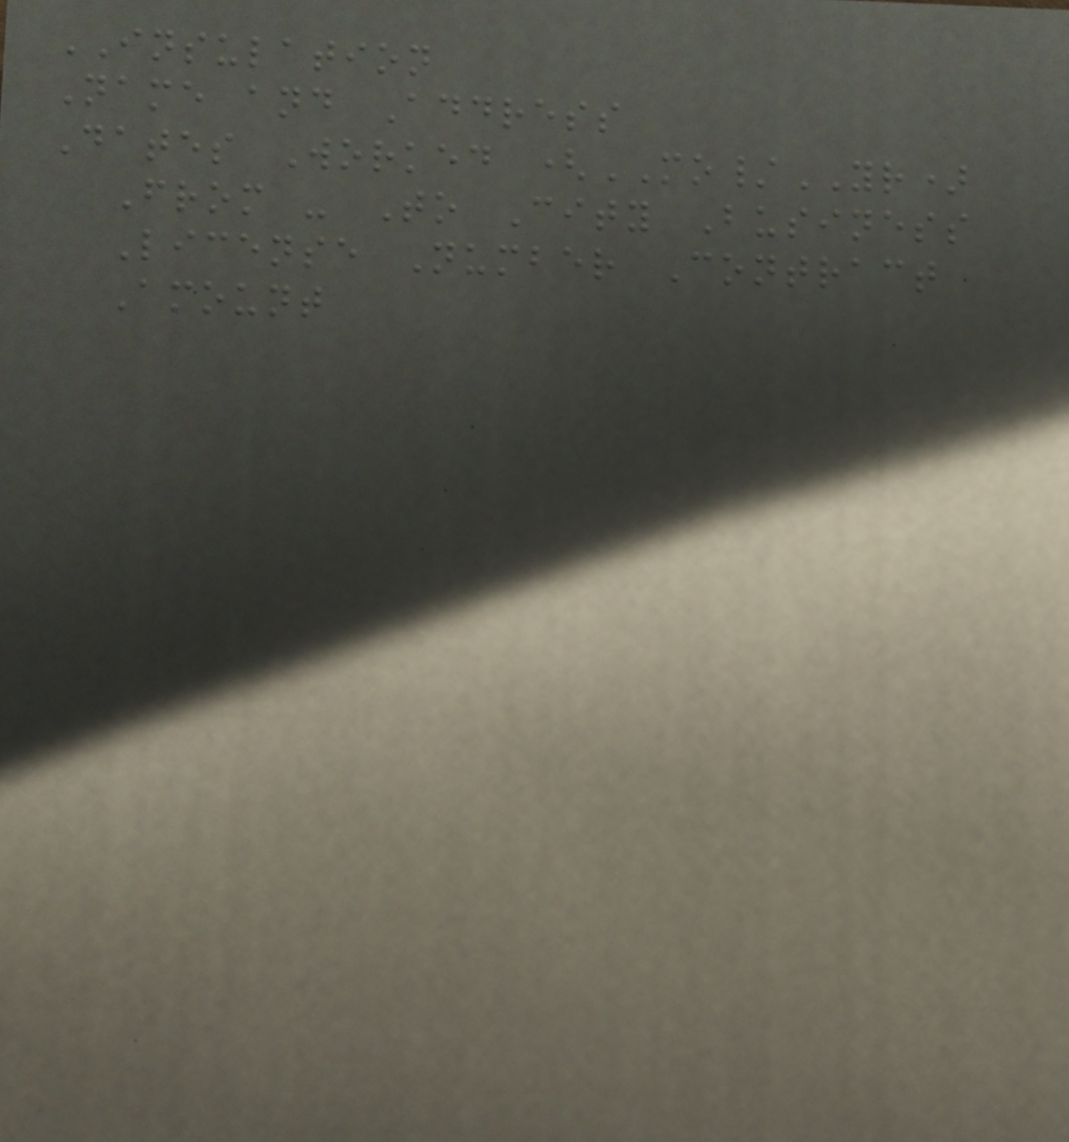INSULATION
Name and Address
Dates Worked (MO/YR)
From - To City Business
License Number Contract
Amount
